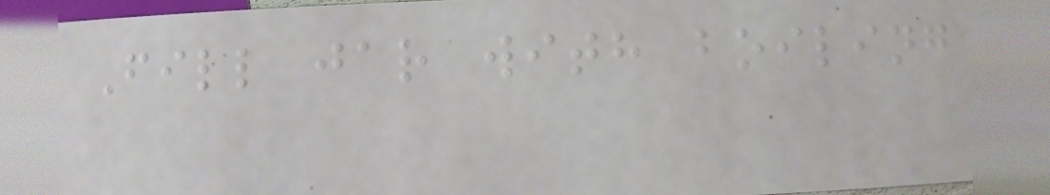Fill jar with boiling
